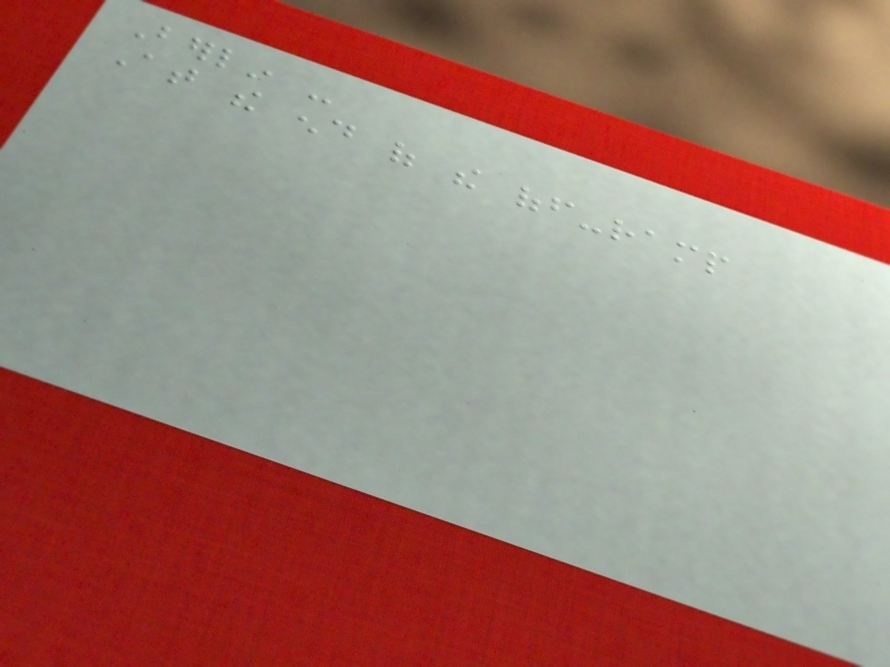Berlin -
At the end of the off-ramp
